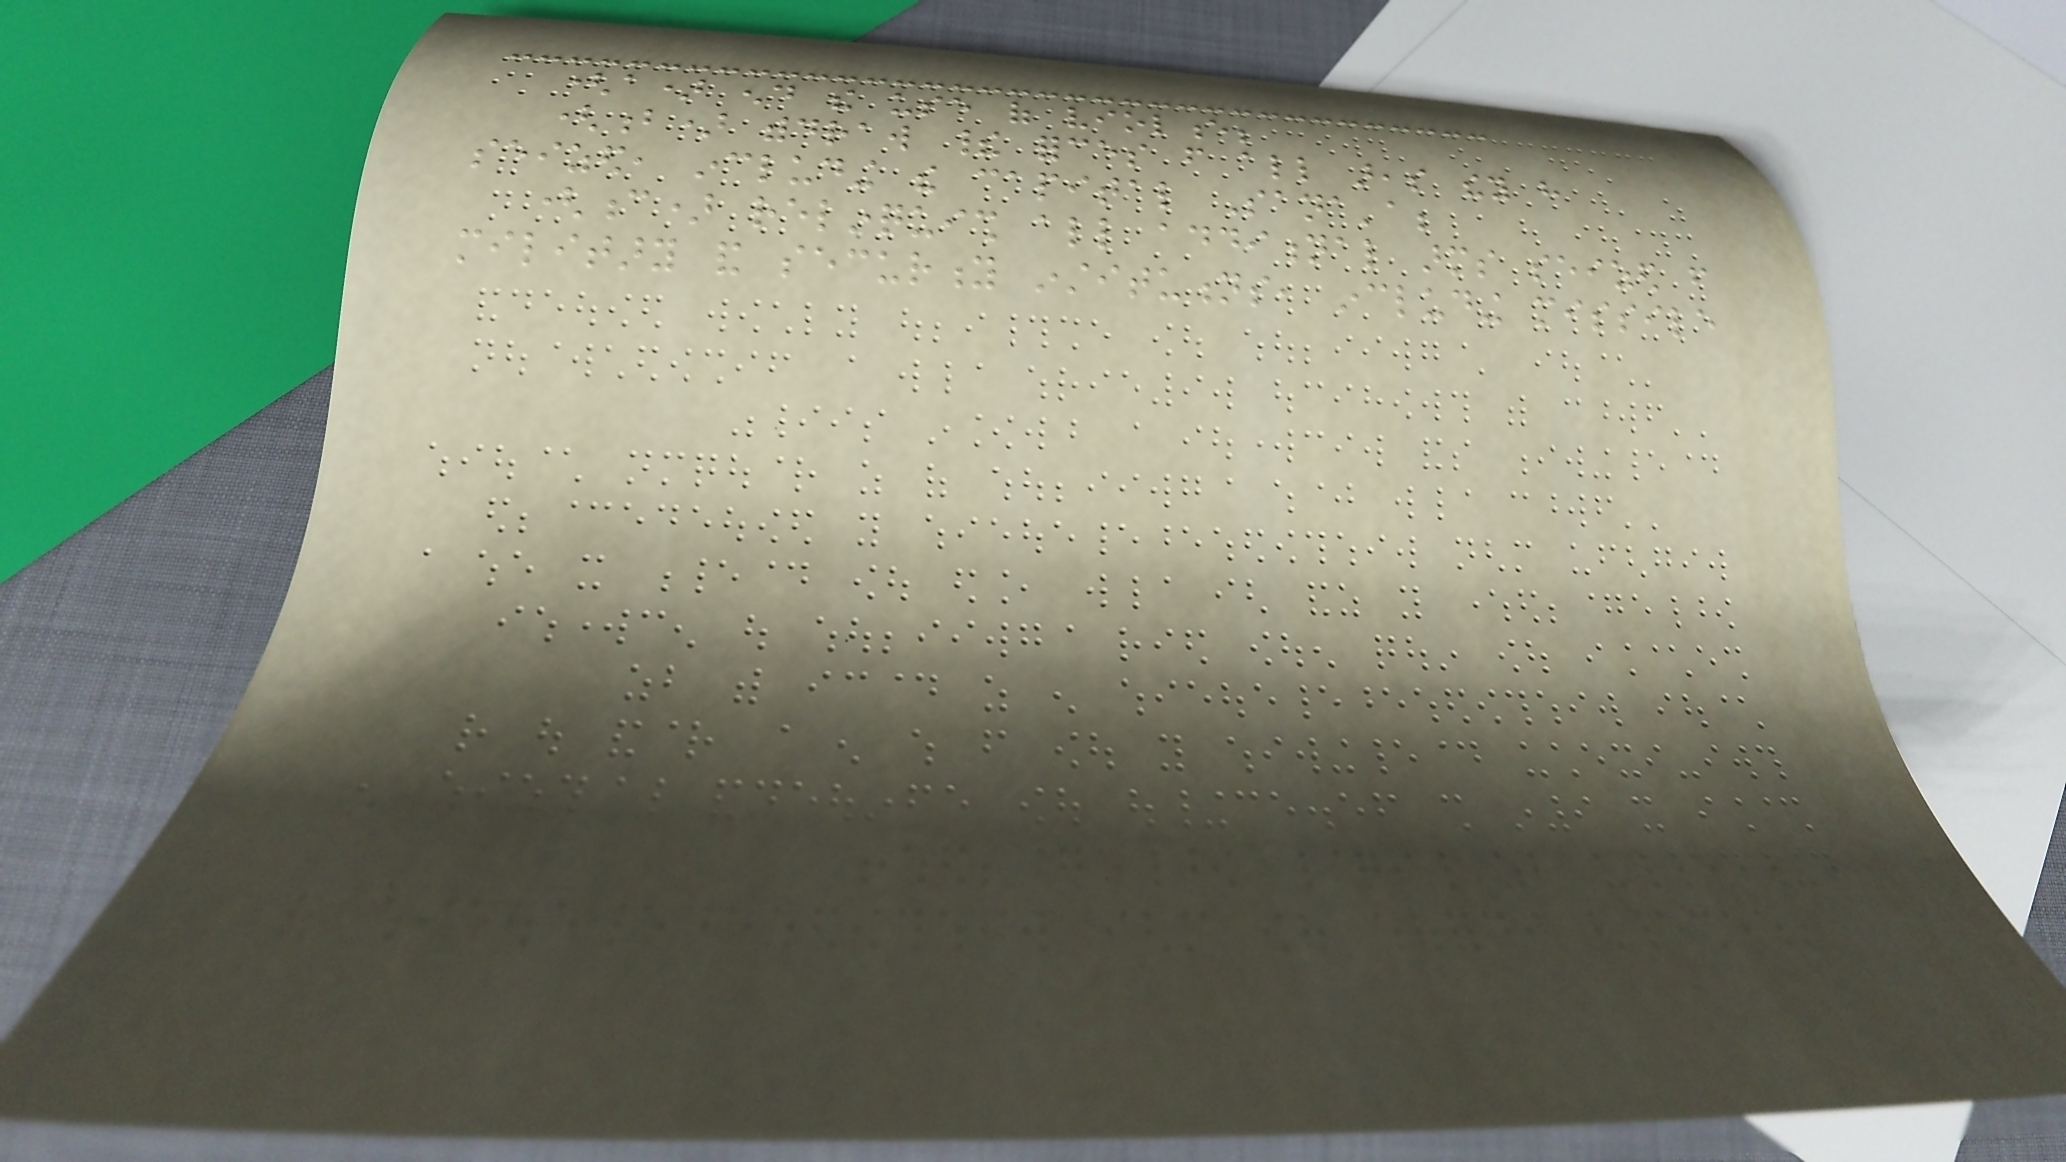(a) end the use of violence;
(b) withdraw their forces from all areas they have
seized, including the capital Sana'a;
(c) relinquish all additional arms seized from
military and security institutions, including missile
